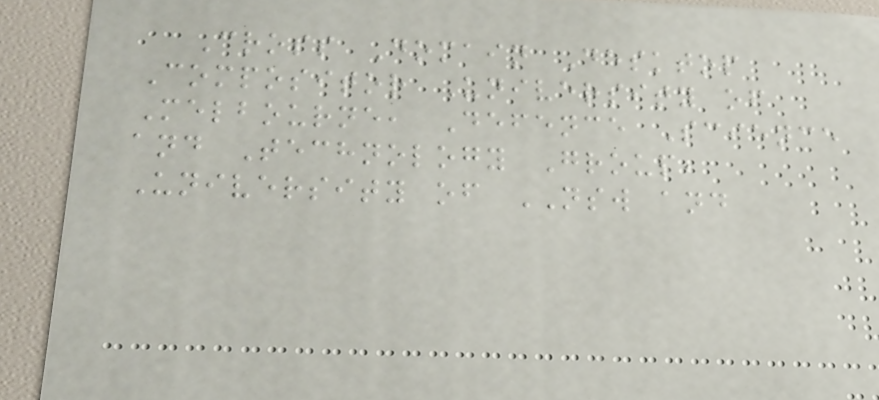Cross Domain Desktop
Compositor University of
Melbourne, Defence Science
and Technology Group,
University of NSW and
